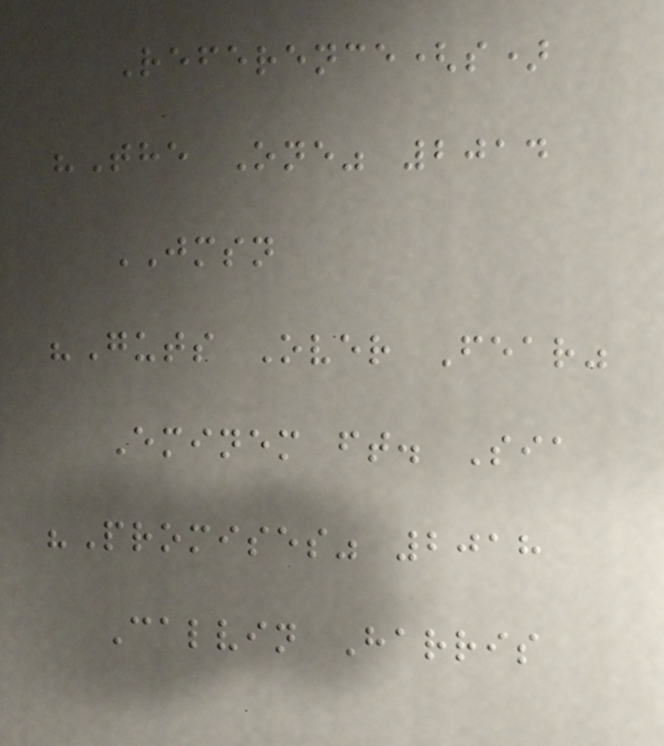Reference(s)
"The One" 2014
JMSN
"Guts Over Fear"
Eminem ft. Sia
"Promises" 2018
Calvin Harris
